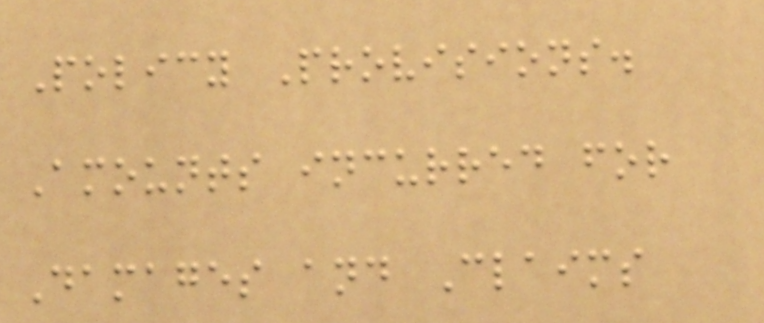Policy Provisions.
Amounts incurred for
Damages and Claims
